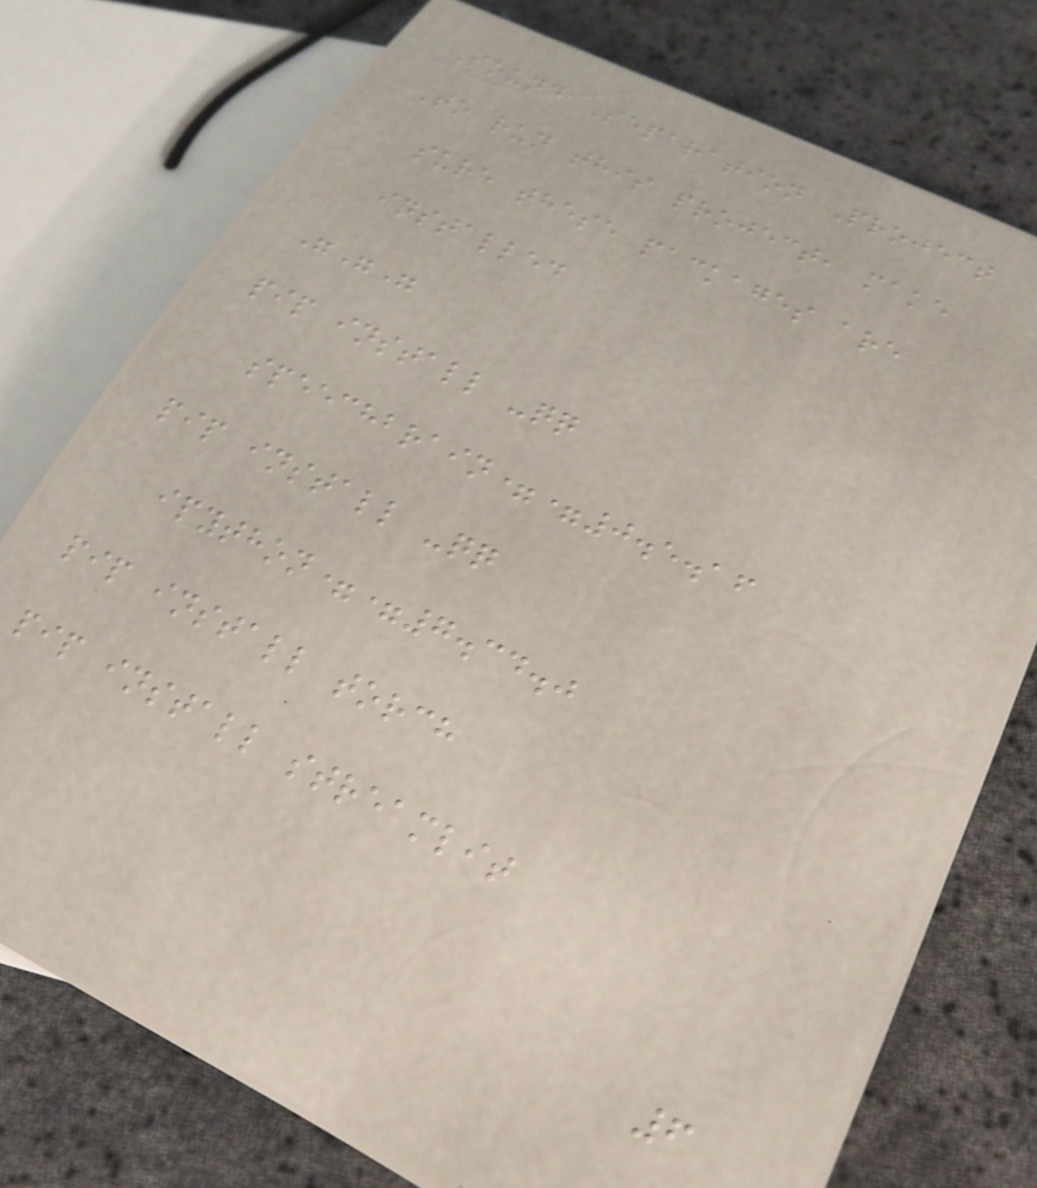Sound Separation Project
To run this project, make
sure these packages are
installed
"""
pip install -qq
speechbrain==0.5.16
pip install -qq
ipython==7.34.0
pip install torch
pip install streamlit
6
